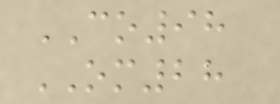CO98
OM28
